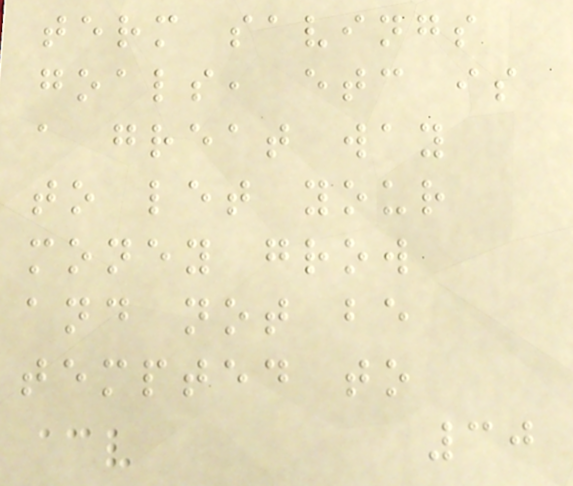term savings
goals, etc is
a great way
to let your
money grow
and not be
tempted to
30
